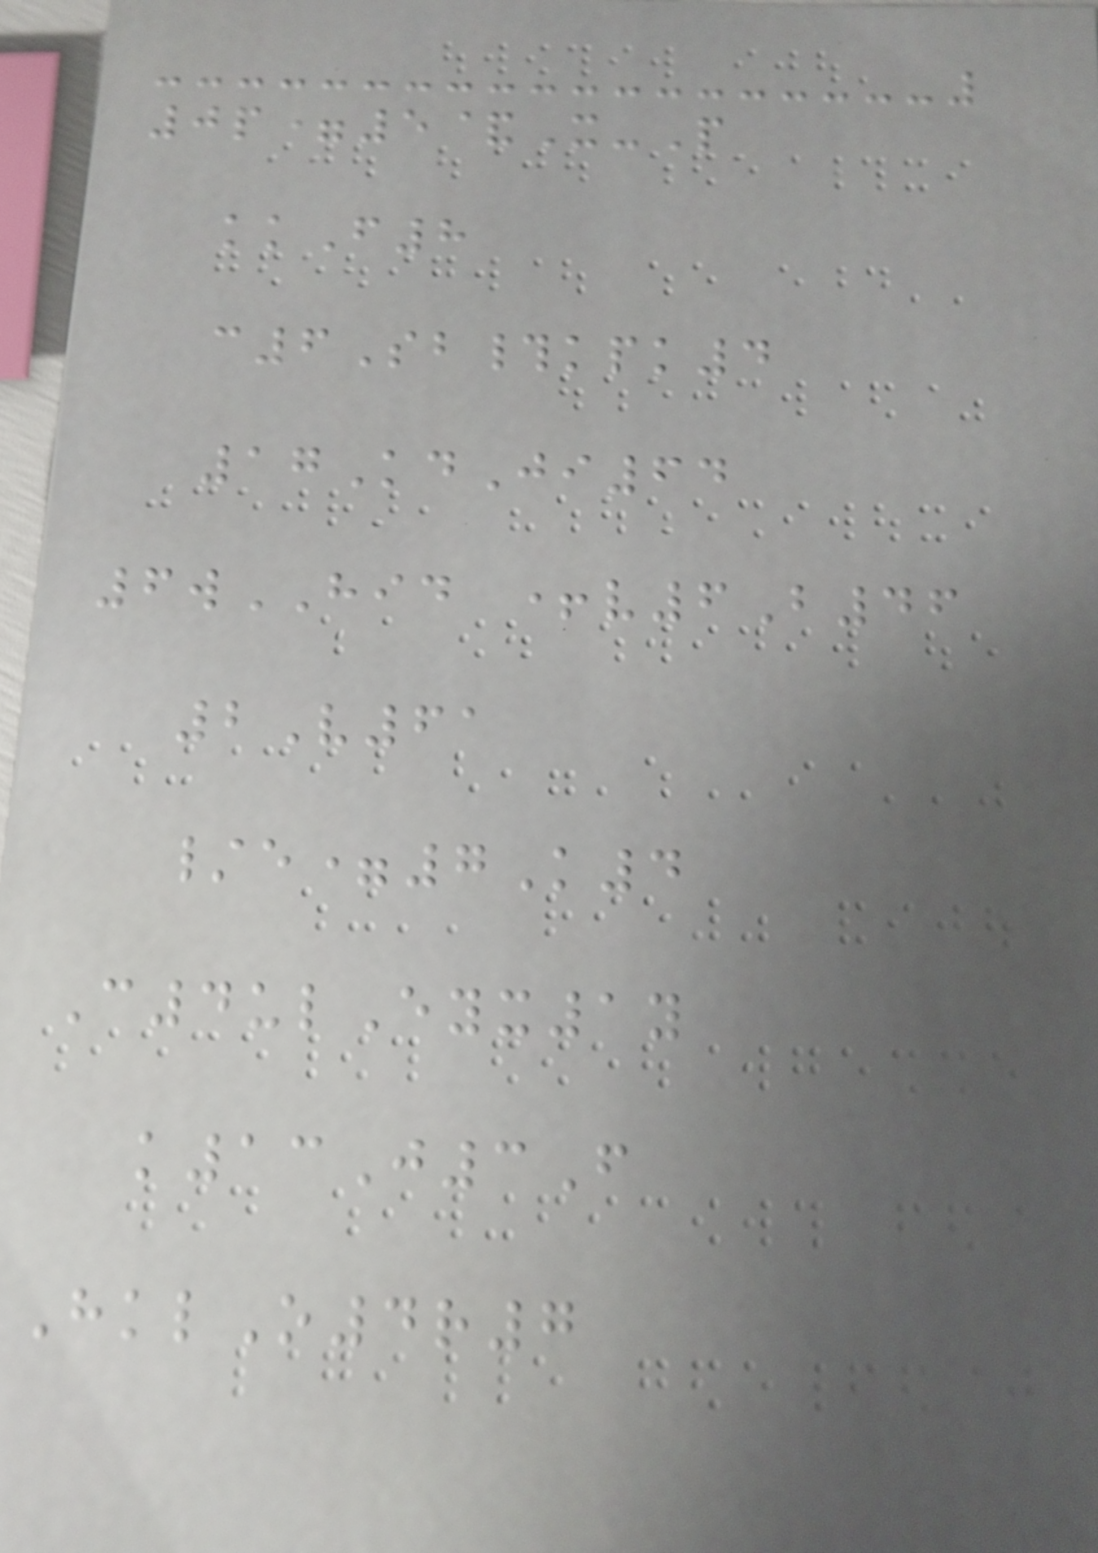0p=5&X-P
kkF8
c6Sb#kpk4
17KdJi64
6wHID +v6B46
2V61
/e=7K4
C4ulEyx1y
k13J3F
HklO4r7
